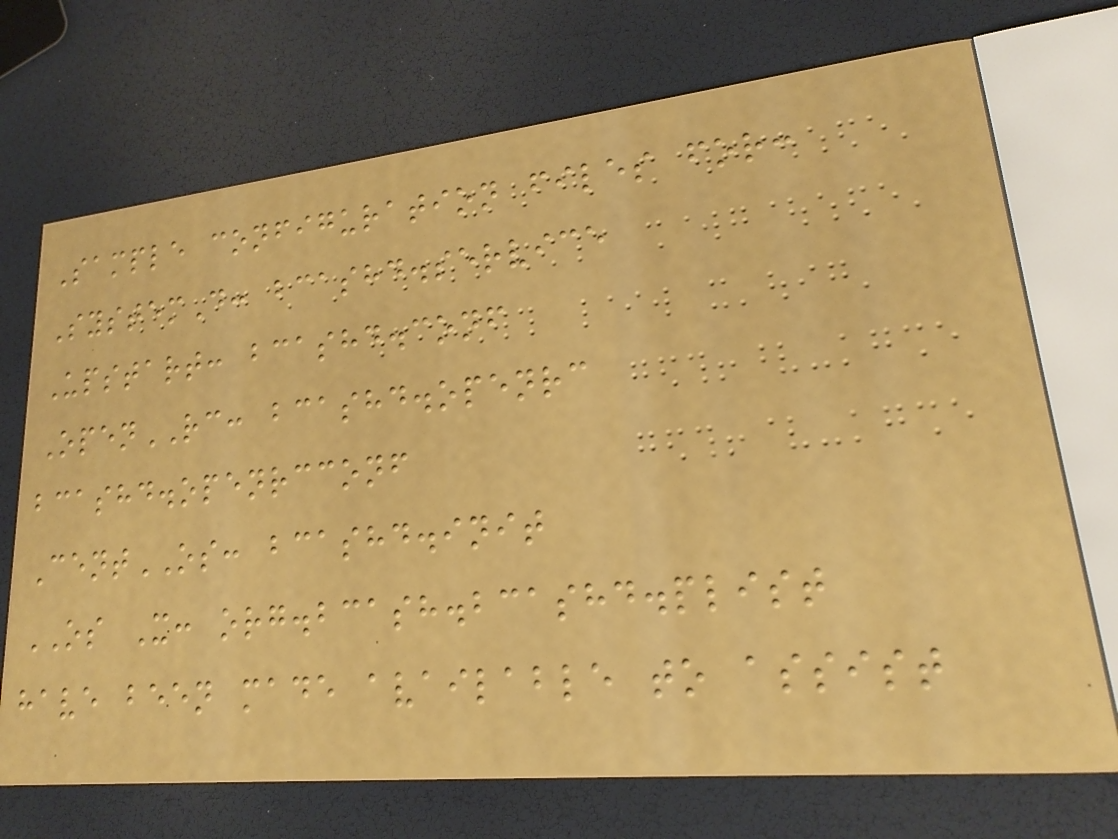Sample configuration files for:
SystemD: bcashd.service
Upstart: bcashd.conf
OpenRC: bcashd.openrc
bcashd.openrcconf
CentOS: bcashd.init
OS X: org.bcash.bcashd.plist
have been made available to assist
